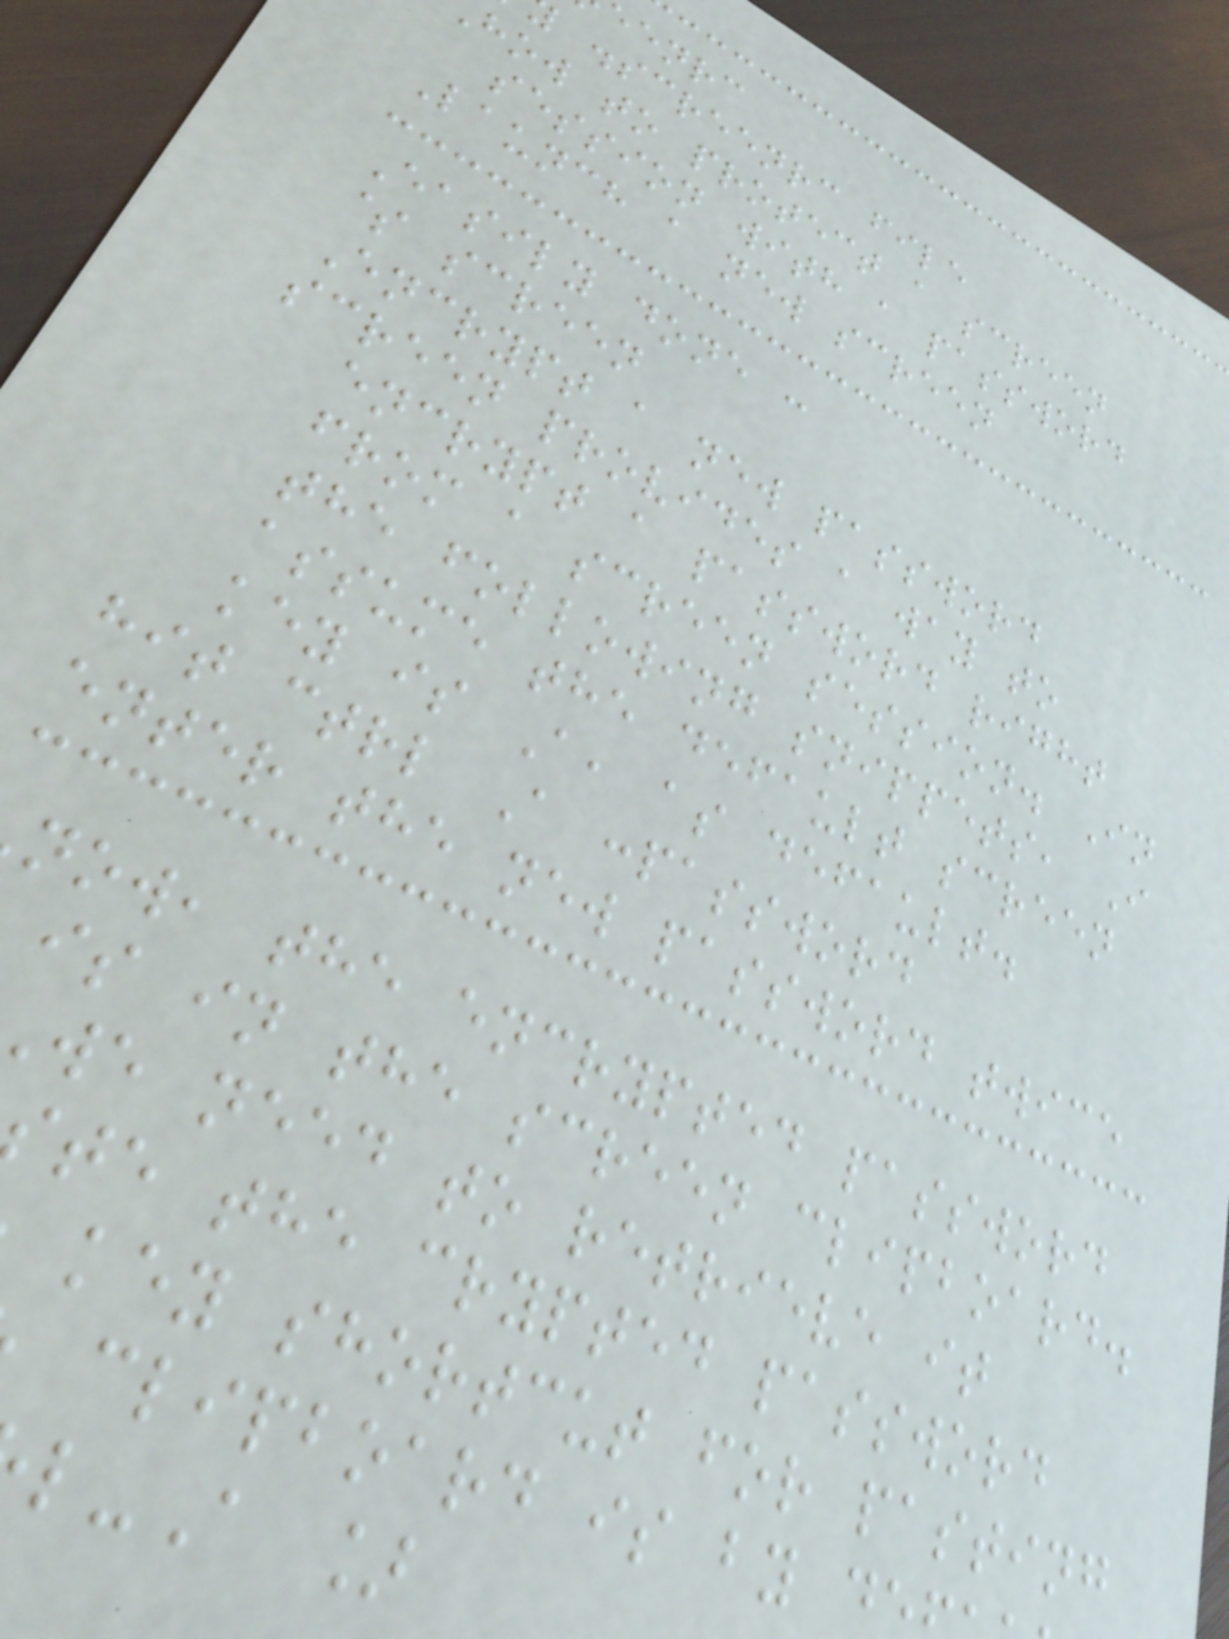eenrc
.screenrc file
how to protect a screen
session with a password
Launch a new screen
Easily done :
$ screen
Encrypt a new password
screen provides a way to
encrypt a password right
from a screen session. In
the following snippets, I
assume the default screen
key is A, as default.
hit ctrl A :password
enter the new password twice
now, the encrypted password
is in the screen clipboard.
we need to retrieve it
te the crypted password
key shortcut for pasting
clipboard is by d
l-A ]
